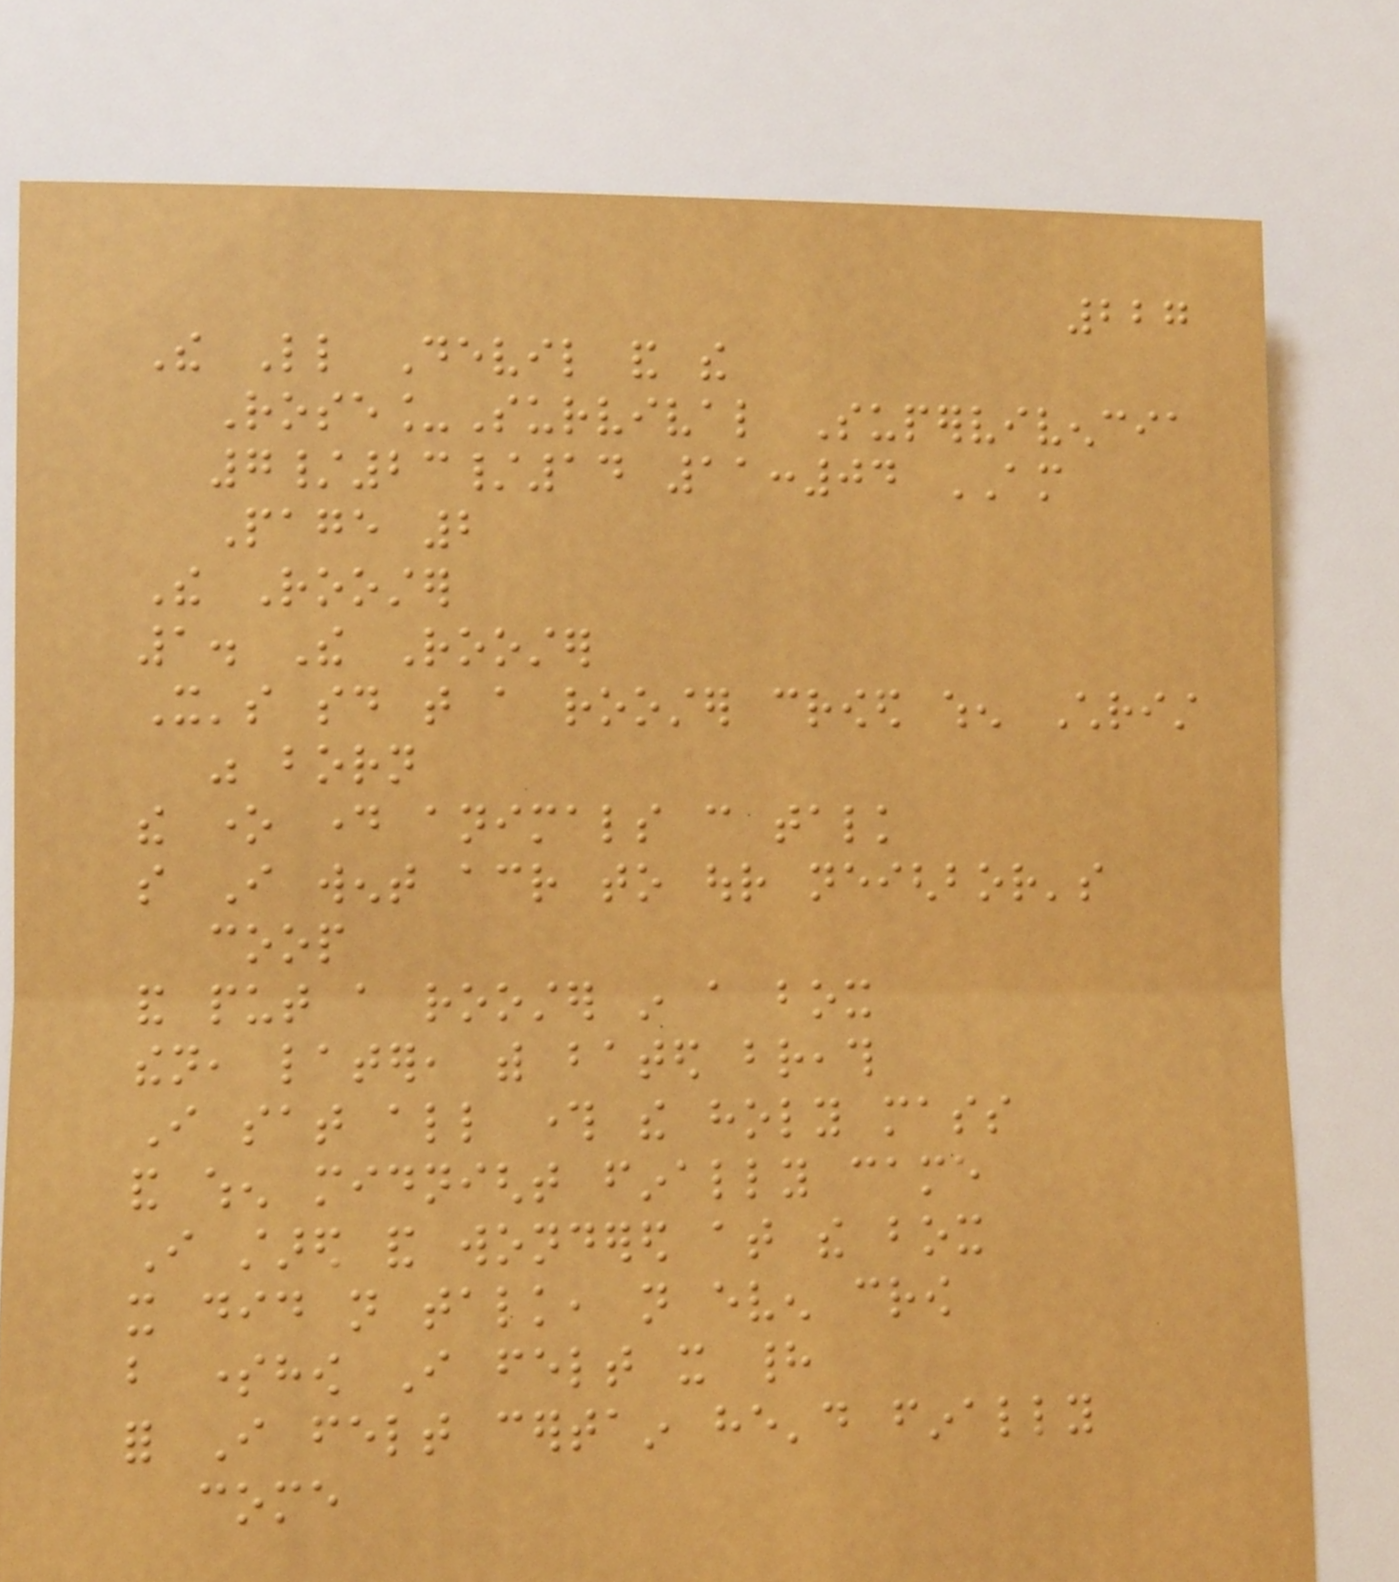227
The Little Devil and the
Rose_Survival Supervivencia
7/23/14 11:04 AM
Page 2
The Rooster
1. The Rooster
It's said that a rooster crowed when Christ
was born
the one day animals can talk
so I went across to our neighbor's
coop
and put a rooster in a box
then, later, with bated breath
I sat all through the holy mass
and when midnight finally came
I stared and wondered at the box
it did not talk, not even crow
but somehow I felt it had
for I felt certain he'd finally
come
